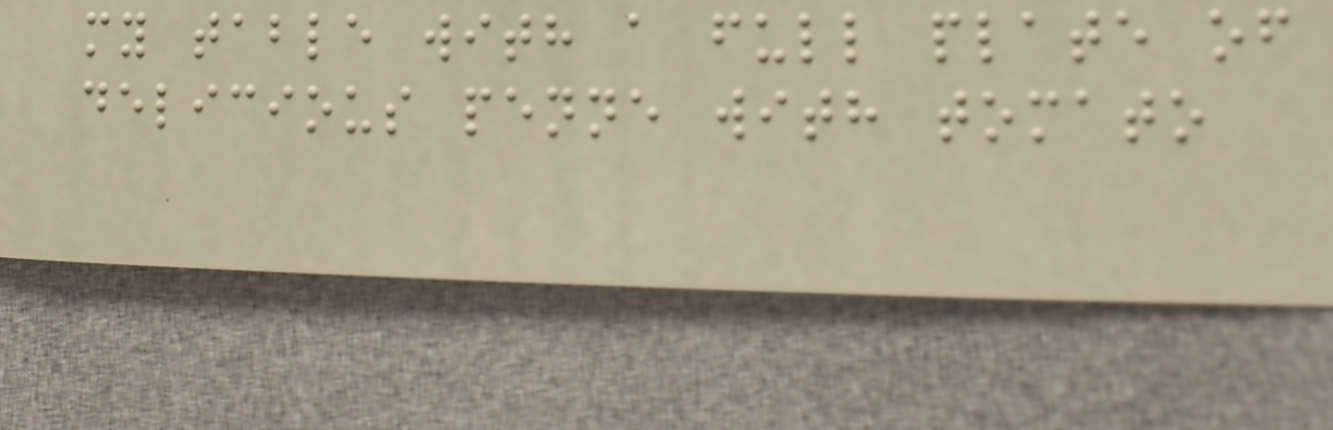my table with a full plate of
delicious penne with tomato
